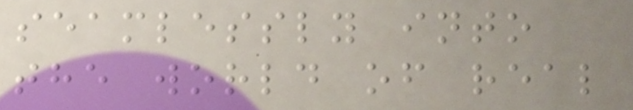seamlessly into
the world of real
